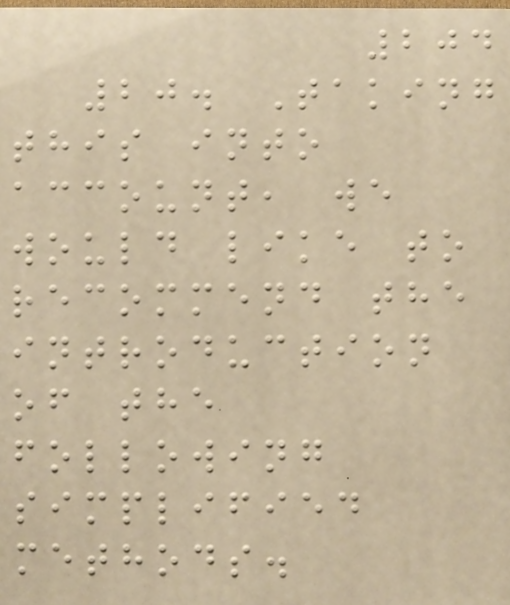204
20. Taking
this into
account, we
would like to
recommend the
introduction
of the
following
simplified
methods.
